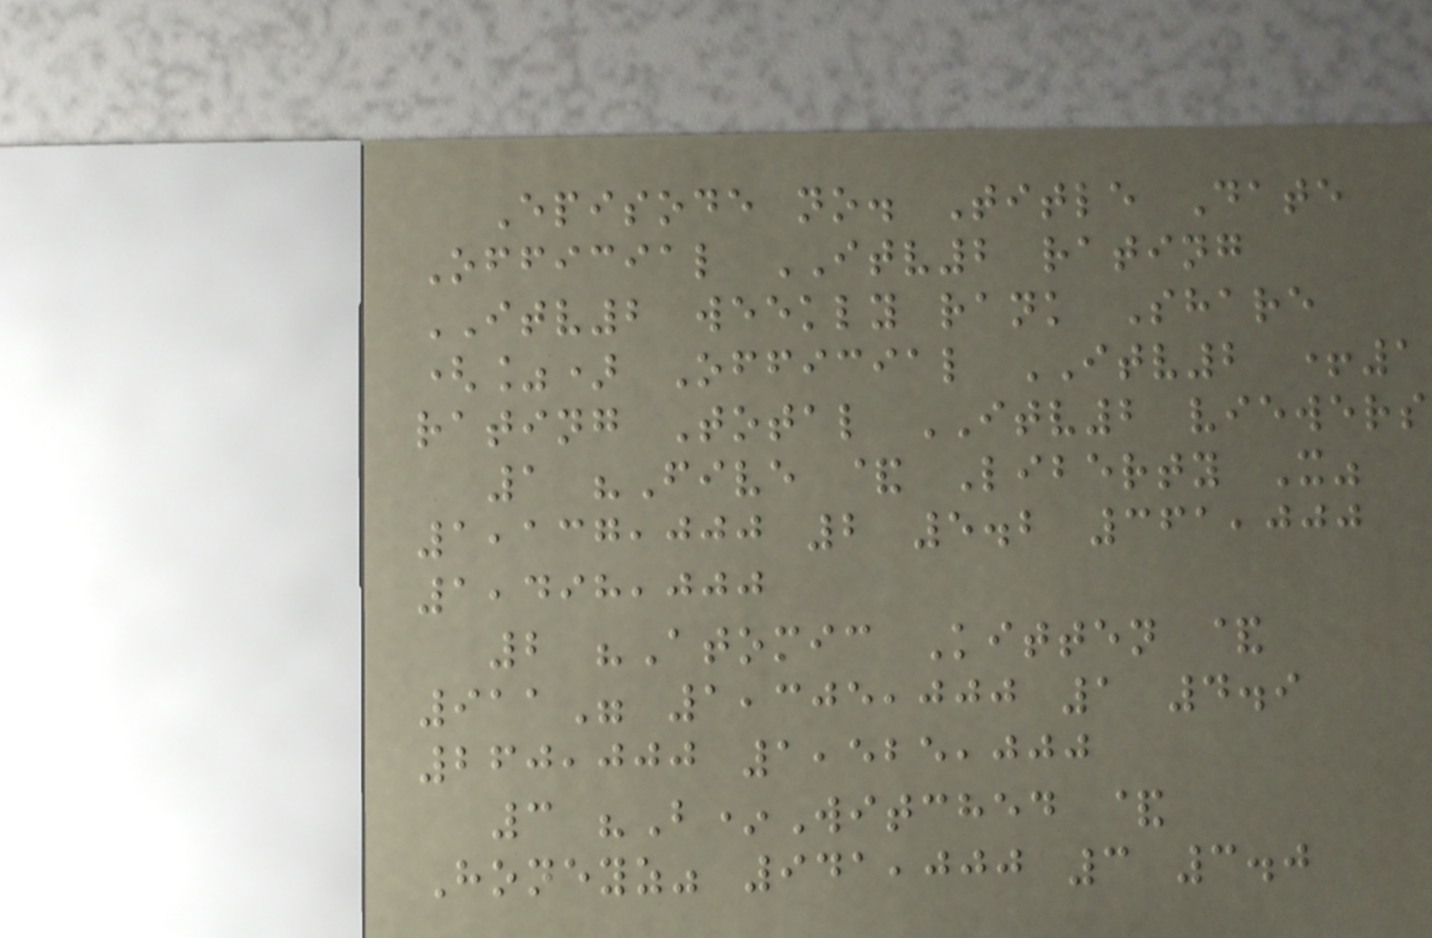Episode no. Title Date
Official ITV2 rating
ITV2 weekly rank Share
(%) Official ITV2 +1
rating Total ITV2 viewers
1 "Five & Liberty X"
1,137,000 2 5.2 361,000
1,498,000
2 "Atomic Kitten &
911" 1,305,000 1 4.9
260,000 1,525,000
3 "B*Witched &
Honeyz" 941,000 3 3.0
